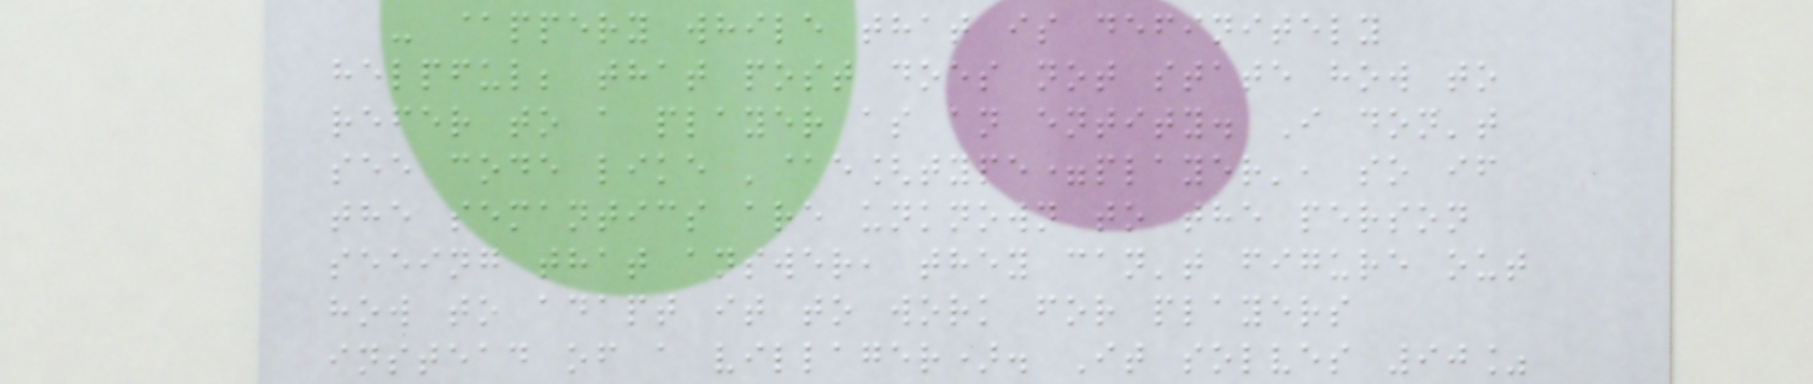- @ppery while that is definitely
helpful; that post does not state how to
refer to a player as an entity. I don't
see code like '@e[type=player', so if
the semantics are unknown to the person
seeing that answer, they can't figure out
how to adapt it to work for players
instead of a villager). It solves 90%
